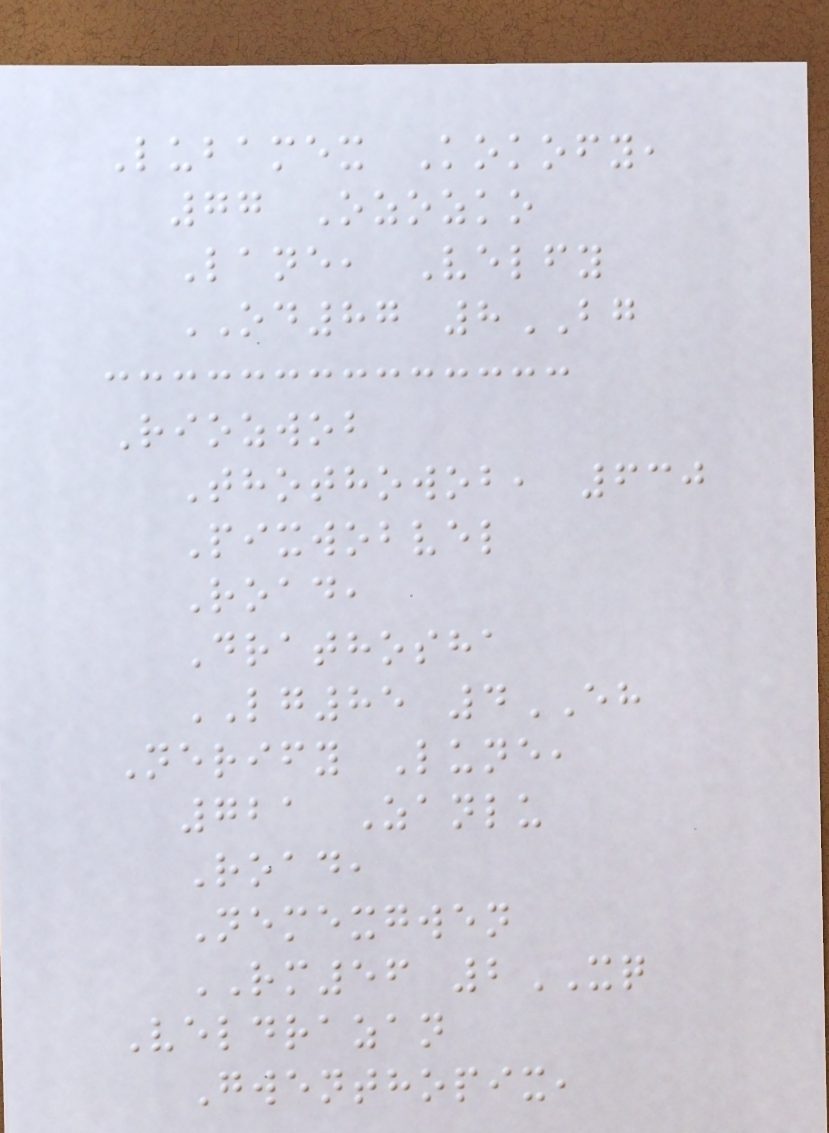Lubamex Kokofy,
77 Ozozko
Lane, Velfy
OD87 8BG
Riozwob
Thothowob, 630
Pixwobvel
Road,
Drathosha
LG85 4EH
Nerify Lune,
721 Zanlu
Road,
Nemexgwen
RM56 2XQ
Veldrazan
Gwenthopix,
